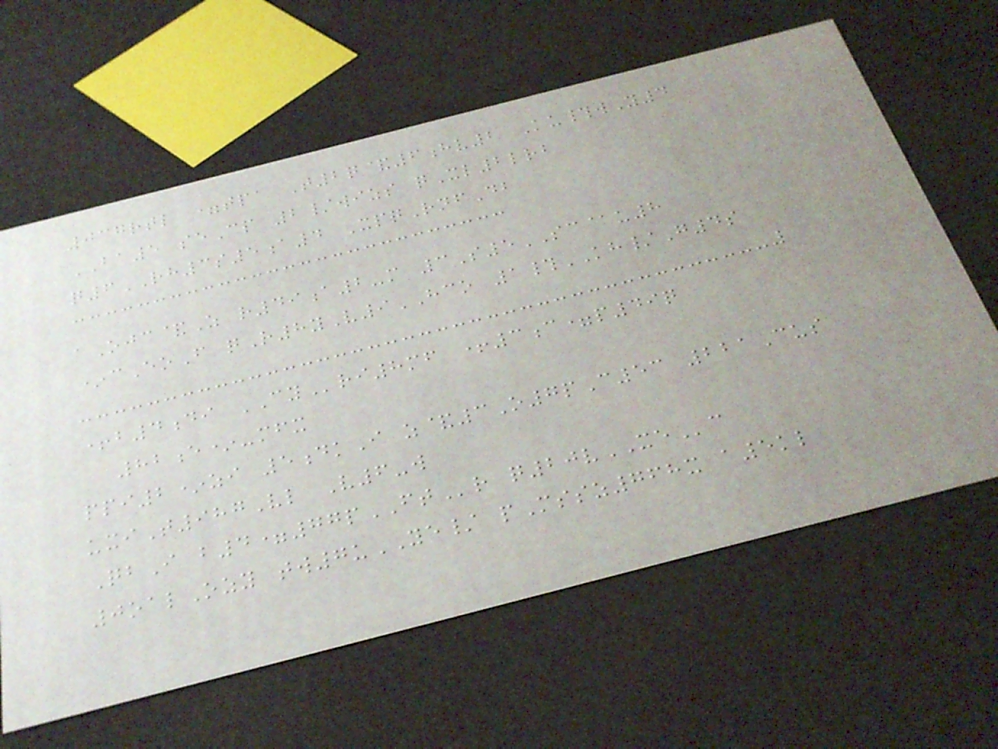037rtl =tpa T2q&6hv2 Ku#wY4
BA5 seCp 2/wizs qXl2lrb
q6RH3s5a4 XpqRnfDb
aOjc&Z r49a2-m 3S5SC@u8
*cEoF qR8yV9HCO 1#KH/G4s
+b4di CYri8mf +3c=p49q
82e*-mfx
ppi2*zi 5dkI z&3O7pC53 221Cus
uxiT987Vl V6-w
QbI b4=77pFTr q20vXEc
0oalOzy tw7uYE/ pMssz768x a5kl
